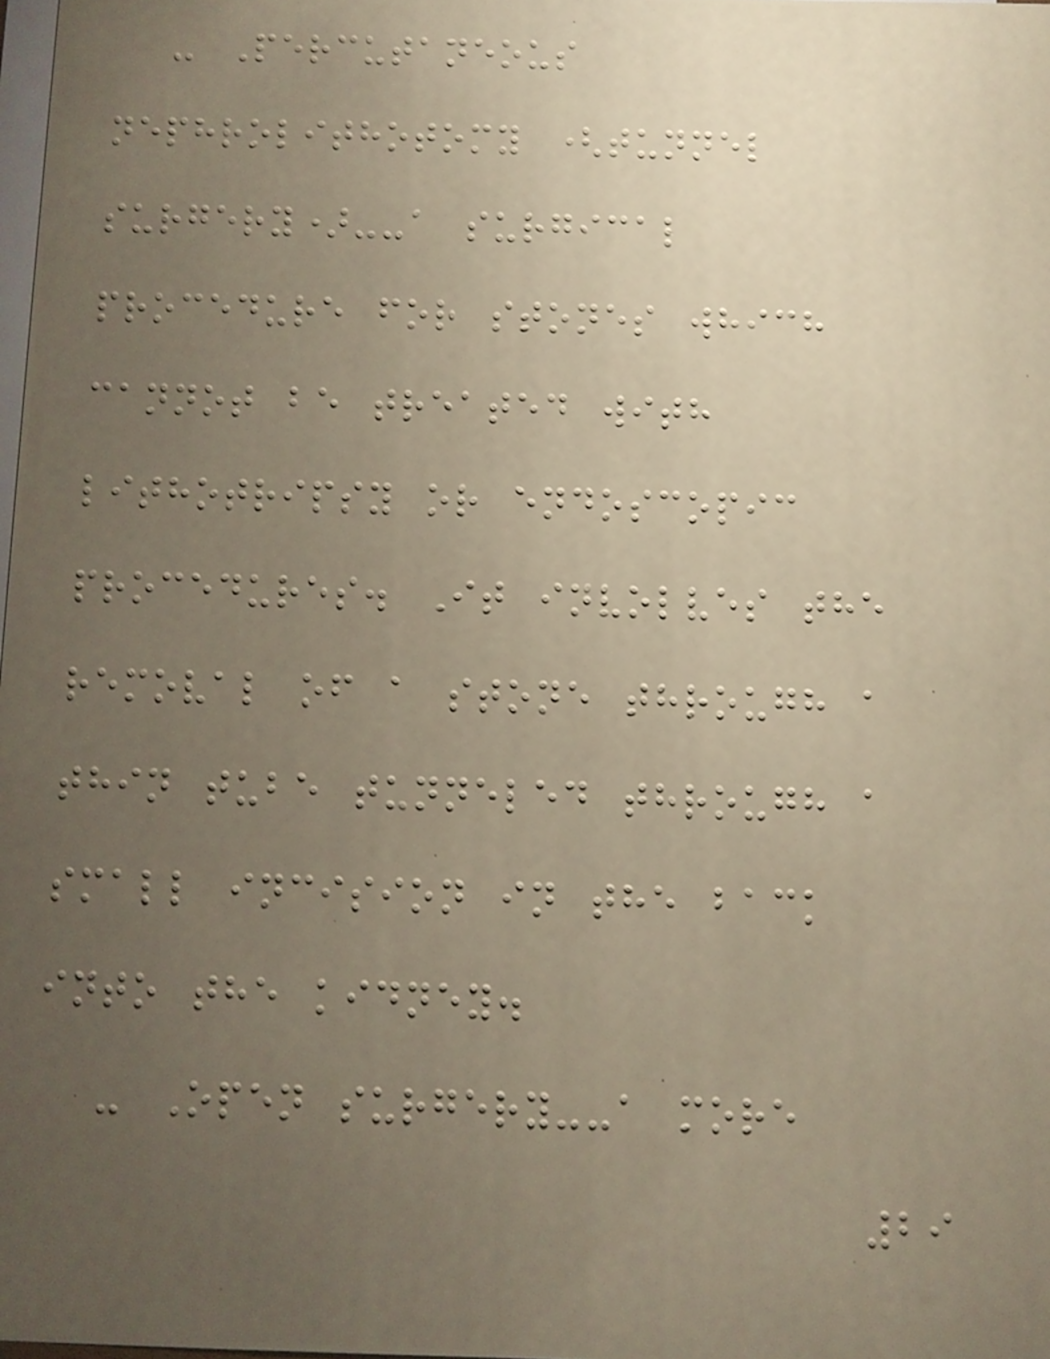- Percutaneous
nephrolithotomy (tunnel
surgery)--a surgical
procedure for stones which
cannot be treated with
lithotripsy or endoscopic
procedures. It involves the
removal of a stone through a
thin tube tunneled through a
small incision in the back
into the kidney.
- Open surgery--a more
29
